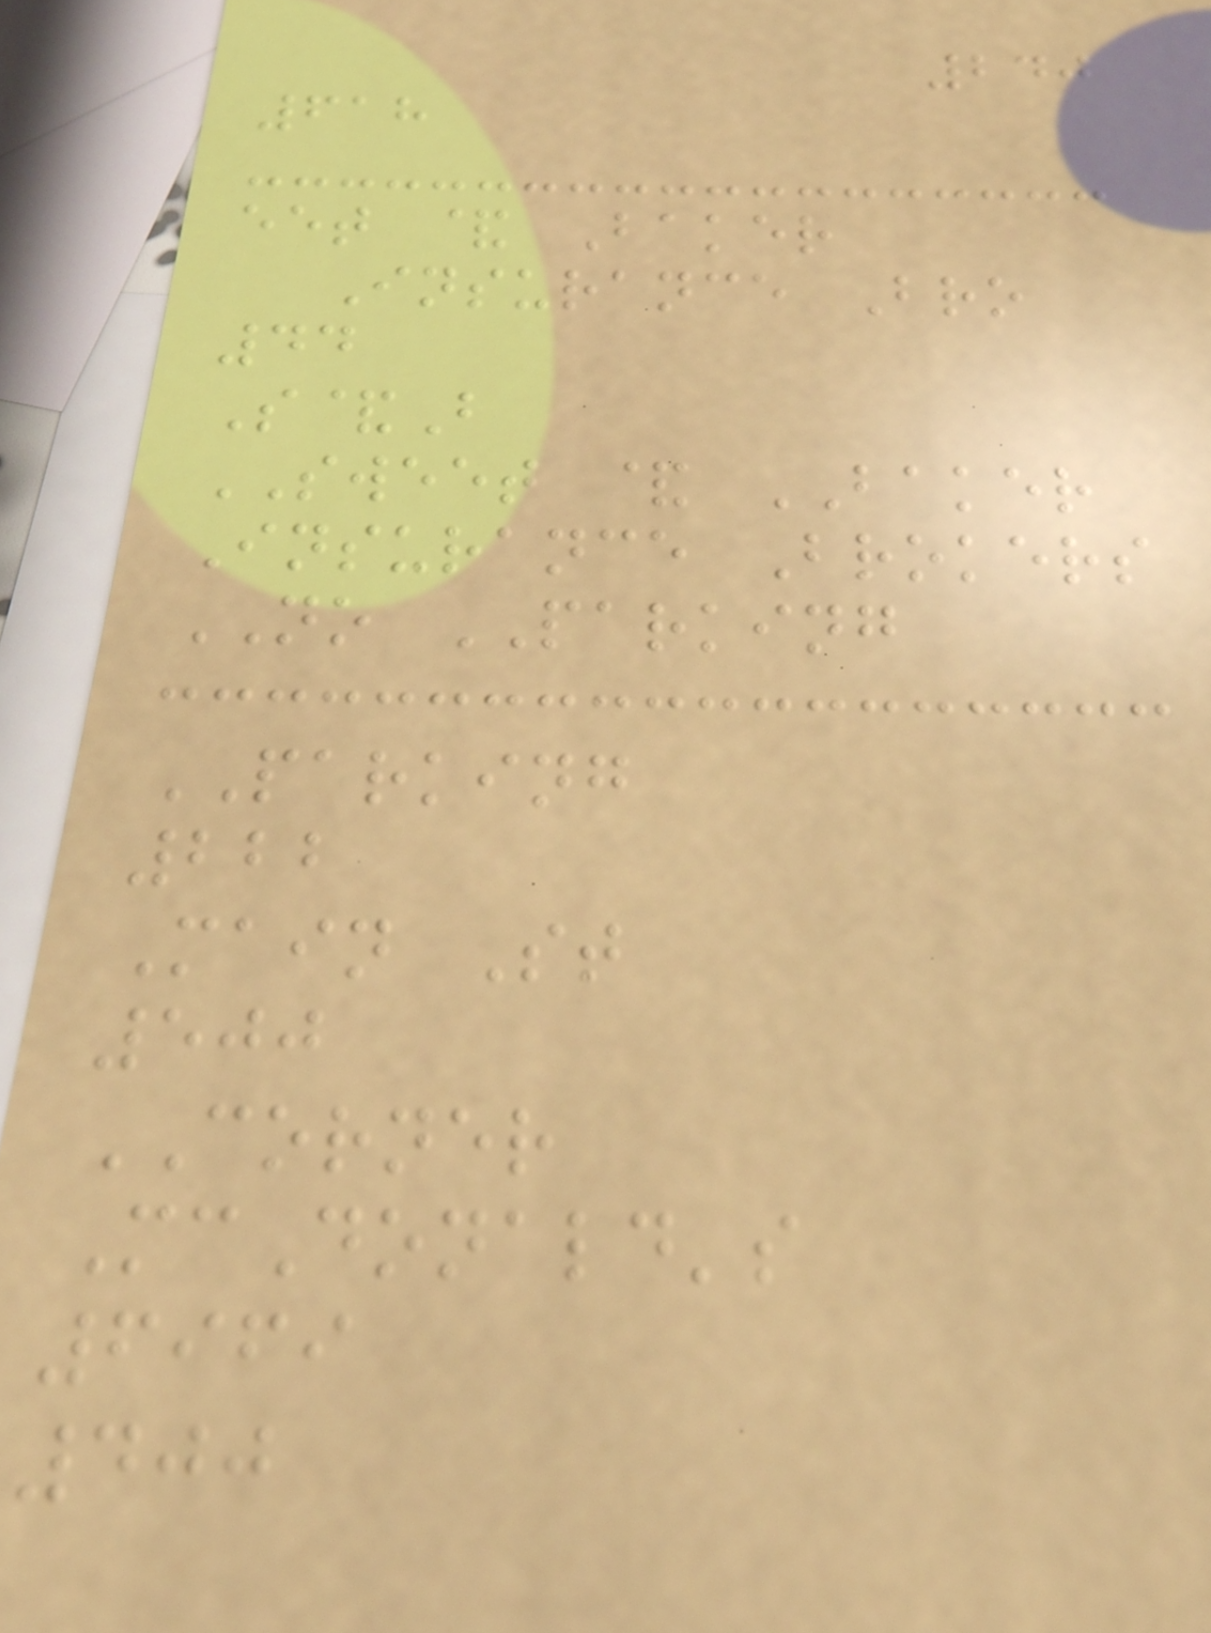240
618
eet & Baker
Insurance Bro
44
S&B
SWEET & BAKER
Insurance Brokers
NO PARKING
PARKING
222
Main St
500
CORNER
McDonald's
6969
400
